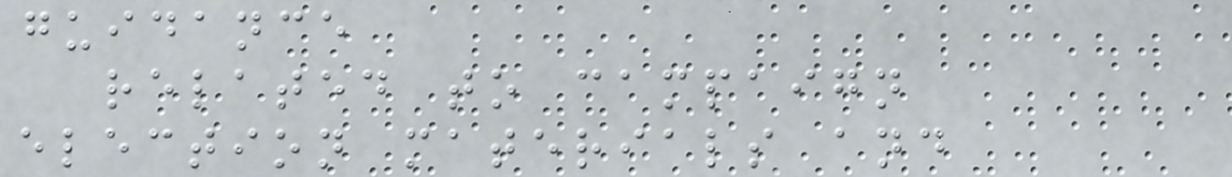guidance
related to campaign
election materials and
